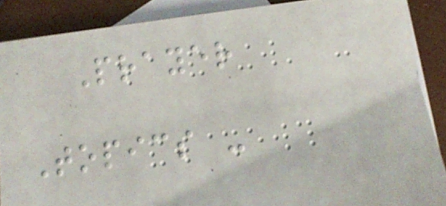Prayer
Topics -
